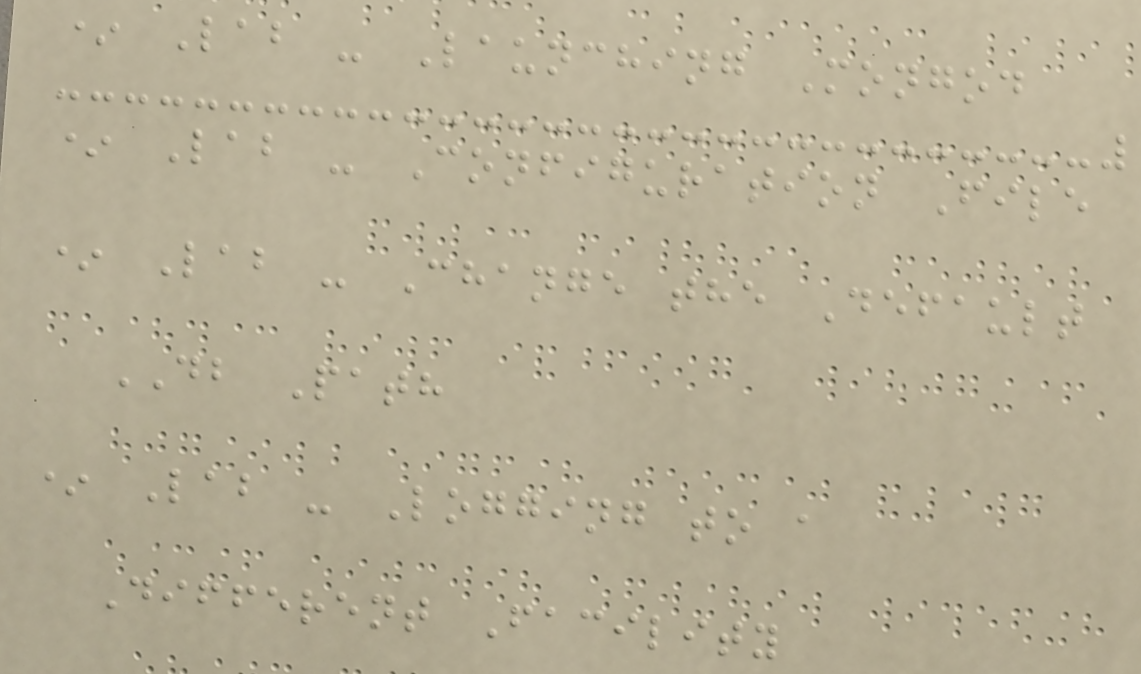* Lab - Launching Mongod
* Lab - Configuration File
* Lab - Change the Default
DB Path
* Lab - Logging to a
Different Facility
